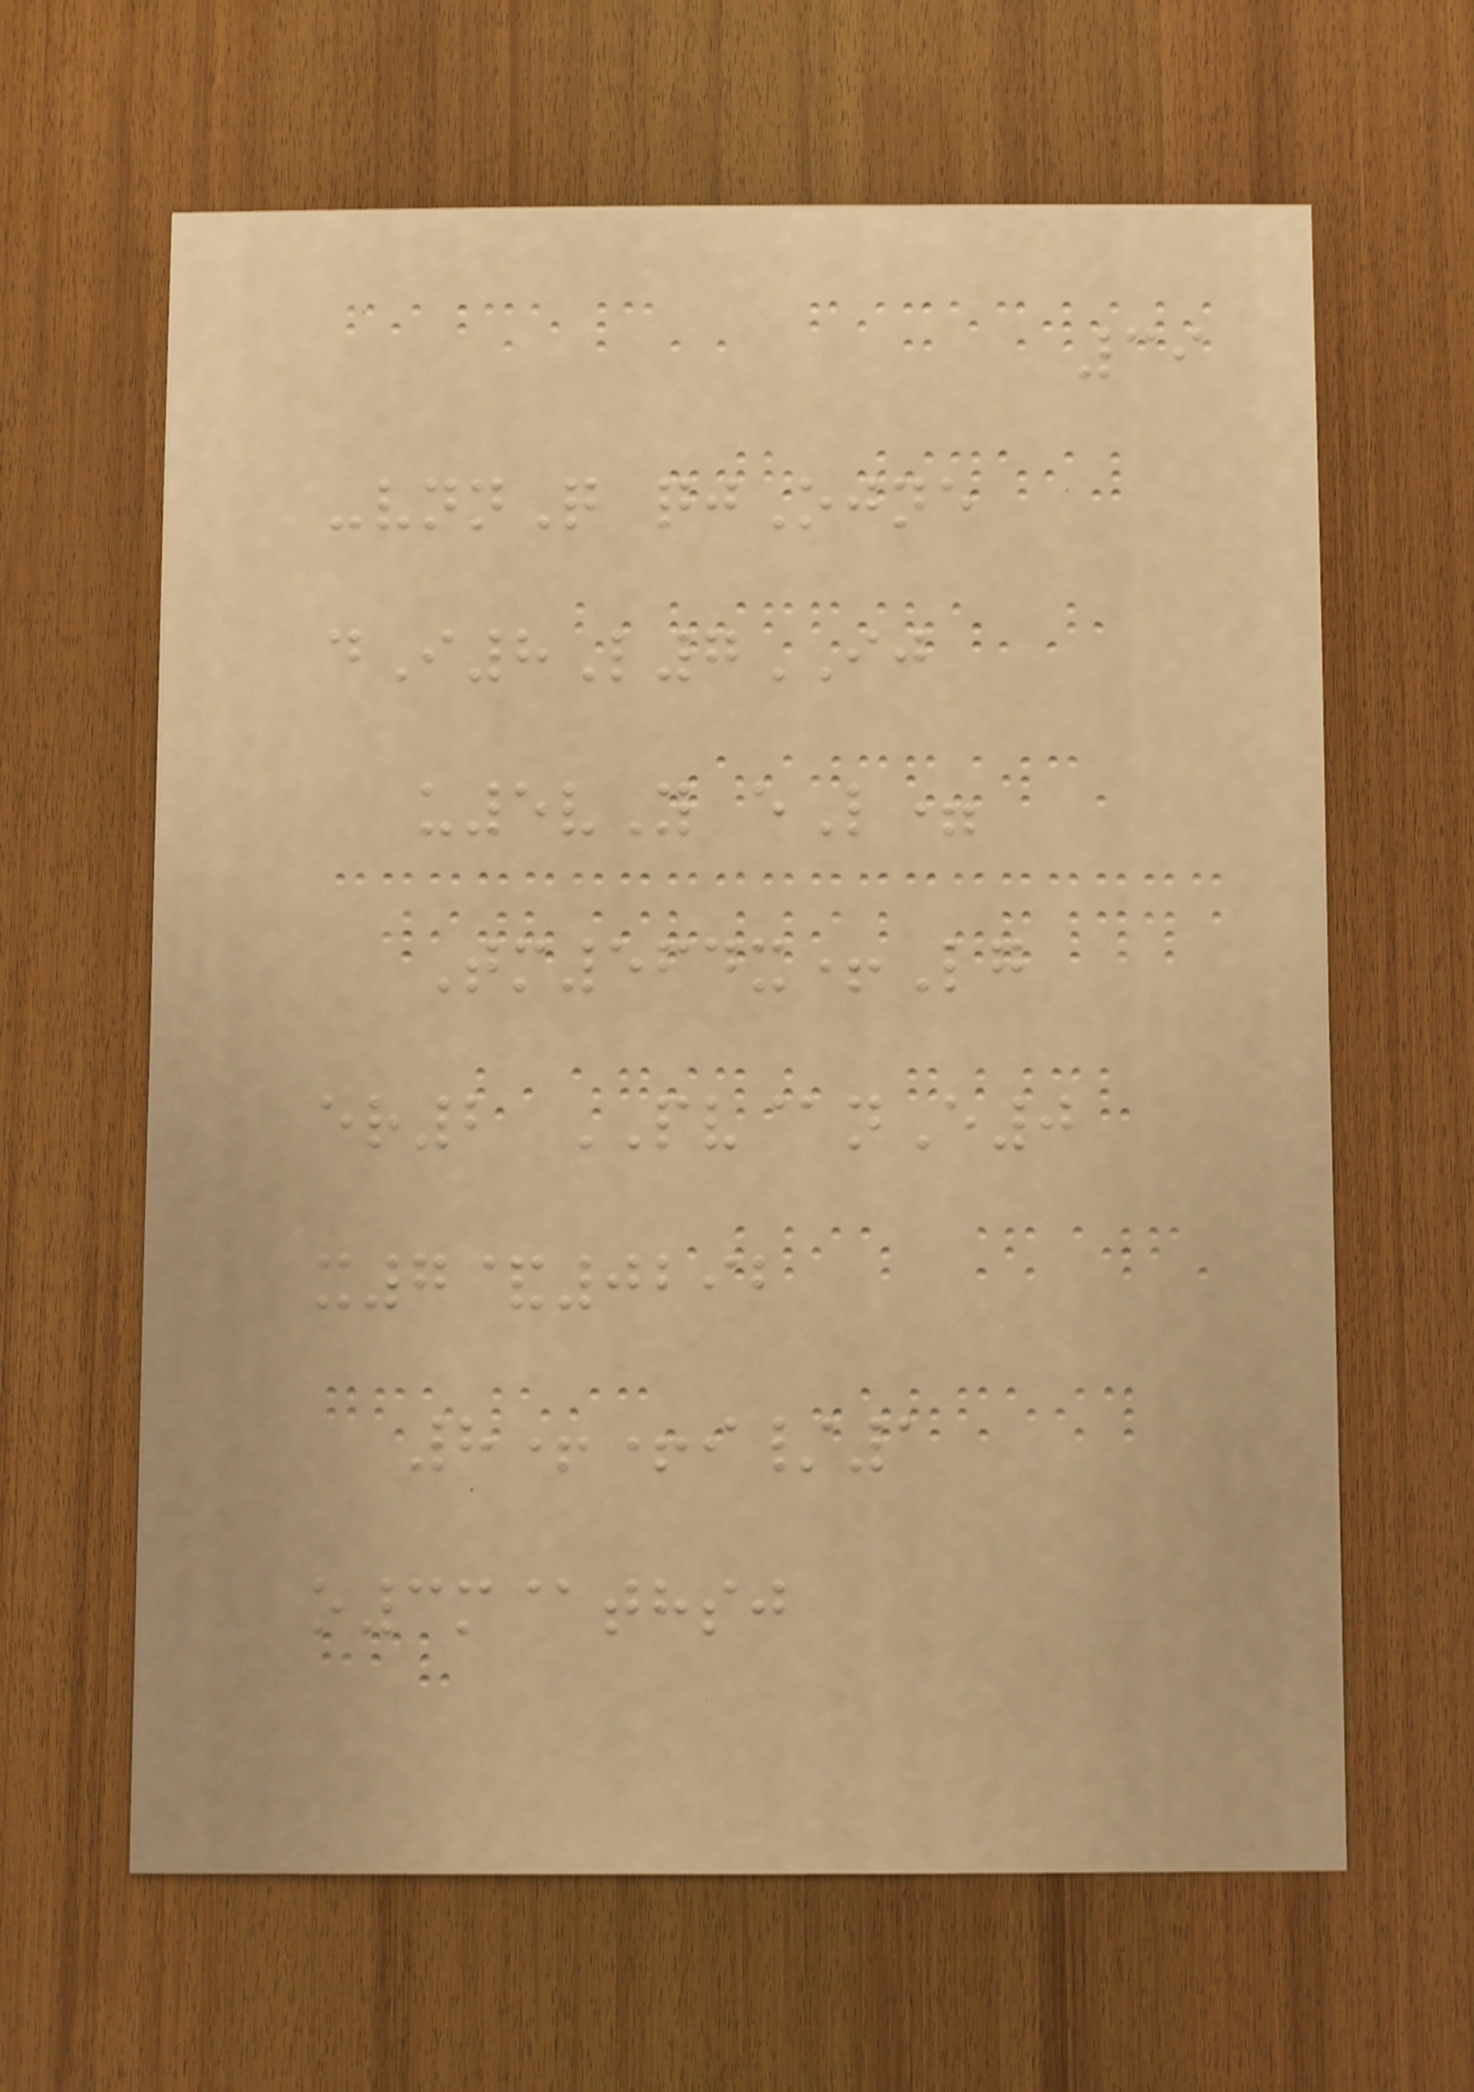39
-vnnQ qjOjne
dI8L7IJ
u5vY eL=
Tm564x+Lg
er2 PV@nE0
x7&0292
8++i/1
o3m@thsj
